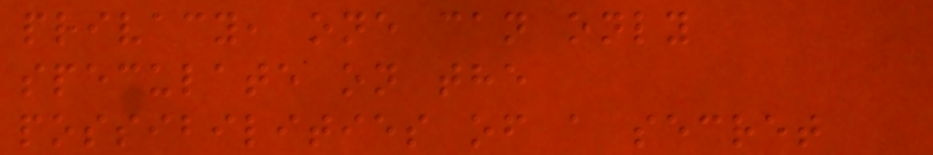privacy, one can only
speculate on the
possibilities of a secret
